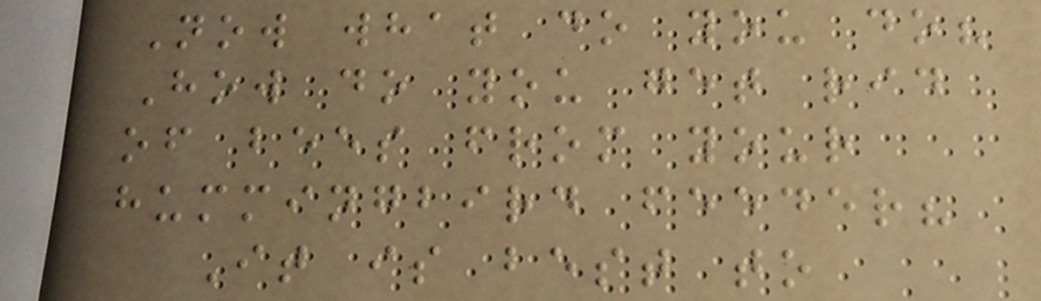Now what do you do?
How do you get rid
of bees from your
hummingbird feeder?
It is best to
